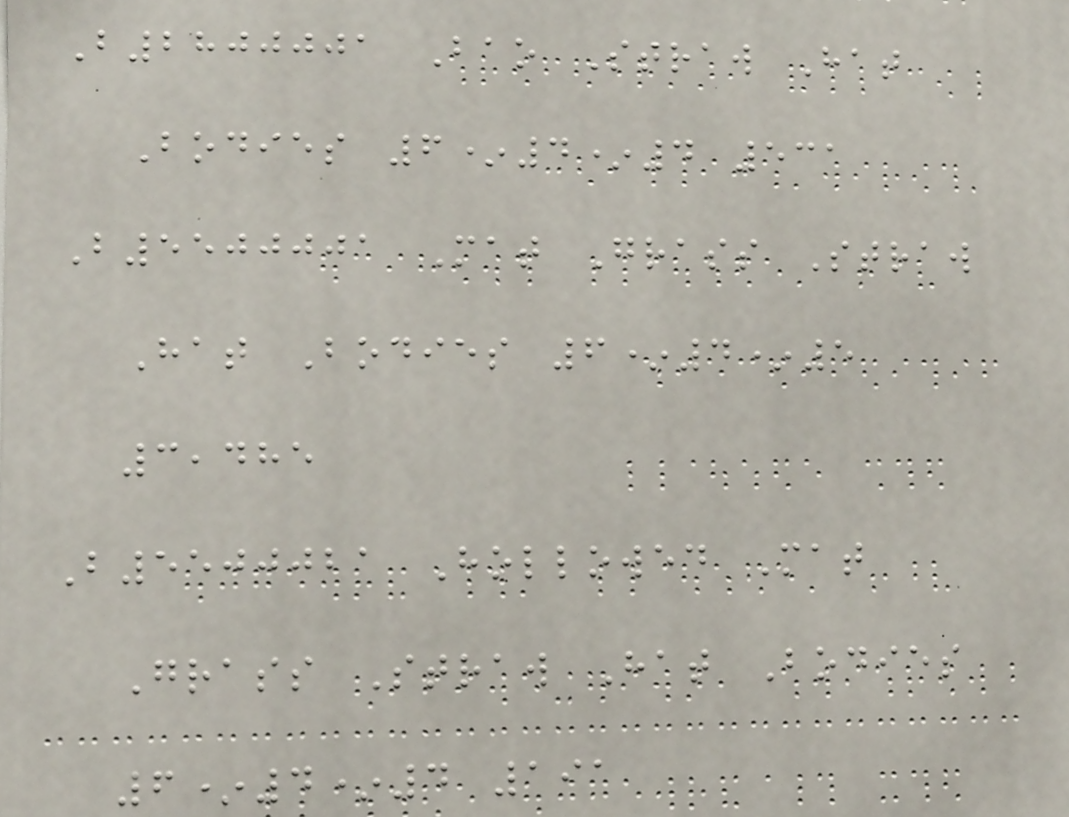B2800001 Bao Straw Hat
Bodies 6*4*4 531
B5500001 Mat Grass Straw
Hat Bodies 6*4*5
3,485
B5500021 Hollowed Mat
Grass Straw Hat Bodies
6*4*4 191
